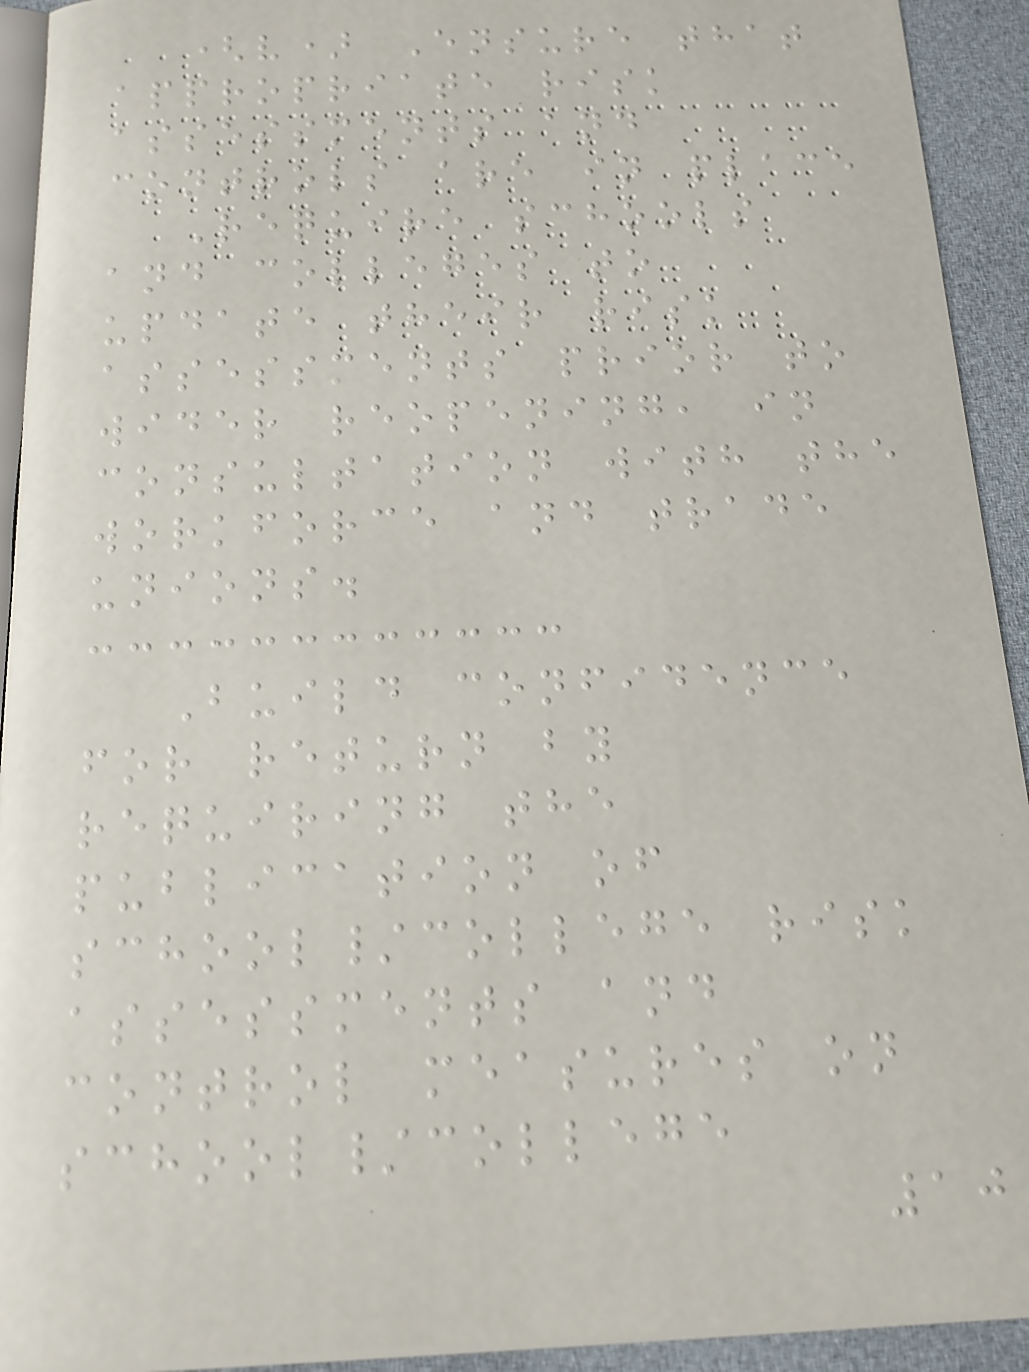(v) Ensure that
appropriate risk
assessments and
controls are in place
Require schools
and colleges to
update their risk
assessments prior to
wider reopening, in
consultation with the
workforce and trade
unions.
Build confidence
for return by
requiring the
publication of
school/college risk
assessments and
control measures on
school/college
10
